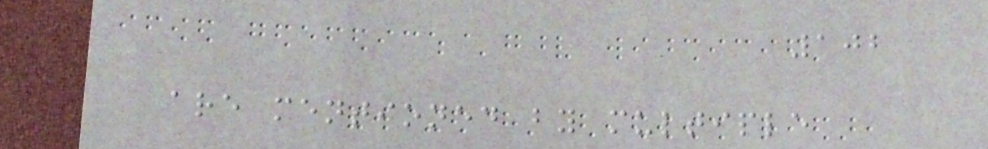102
are mentioned by multiple
